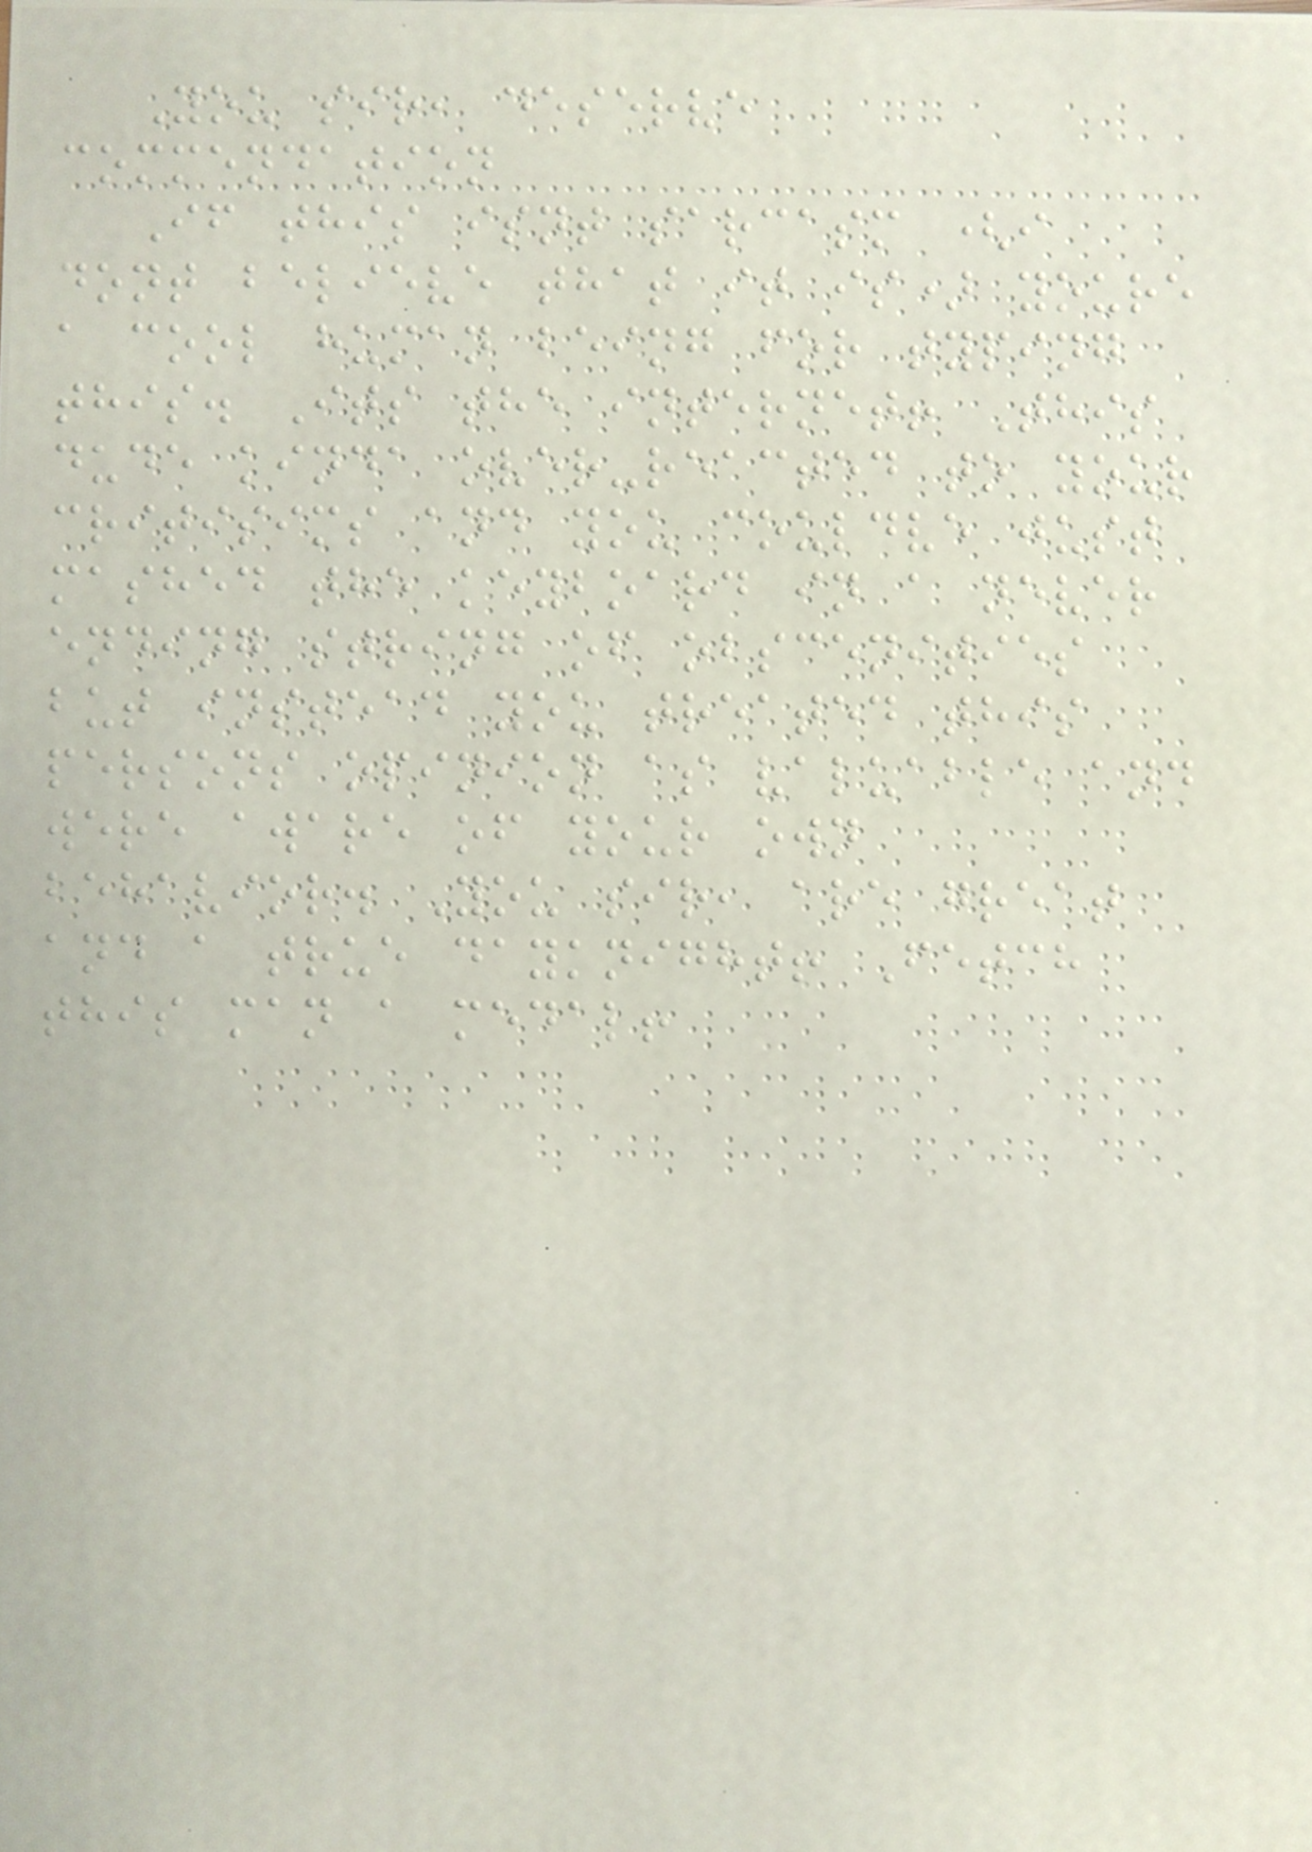You sir, deserve
commendation
If this isnt sarcasm (i
dont believe that it is) youre
a cool human being for typing
this. Its the internet! This
dude kinda over-reacted to your
critisims and you couldve just
mashed the keyboard in a never
ending string of obscenities
but instead you treated this
persons opinion as valuable and
were aware of your own
behavior. You sir, are great
and a true dayknight! Fetch
this man a medal!
